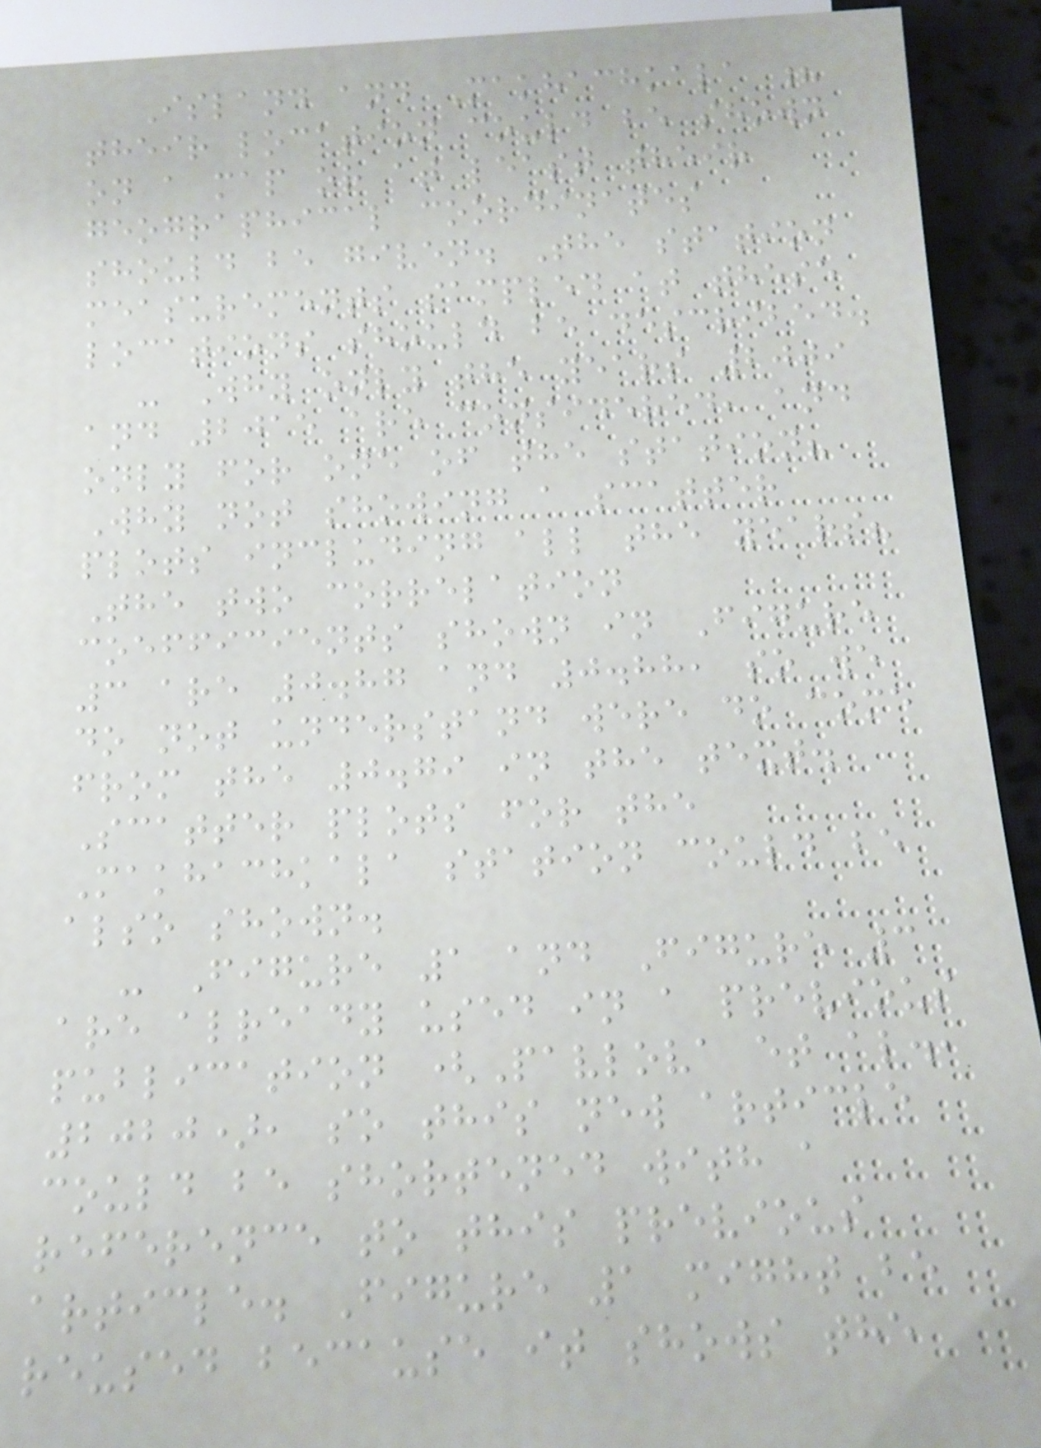Island and Makhachkala ?
their location could be shown
on a map or at least their
geographical coordinates
should be given. The station
measurements sampled at these
locations should be described.
- Why only the years 2009
and 2015 are considered, and
only for one of the station?
Why not showing a scatter
plots including all the years?
The two correlation
coefficients shown in Figure
3 are 0.87 and 0.88, so we
do not understand were do come
from the 0.79 in the text.
Scatter plots for the
Makhachkala station could be
also shown.
- Figure 1 and Figure 3
are already used in a previous
publication (Pavlova et al.,
2020), so this new article
could be shortened with a
reference to this previous
article. Figure 1 might be
reused because it shows the
